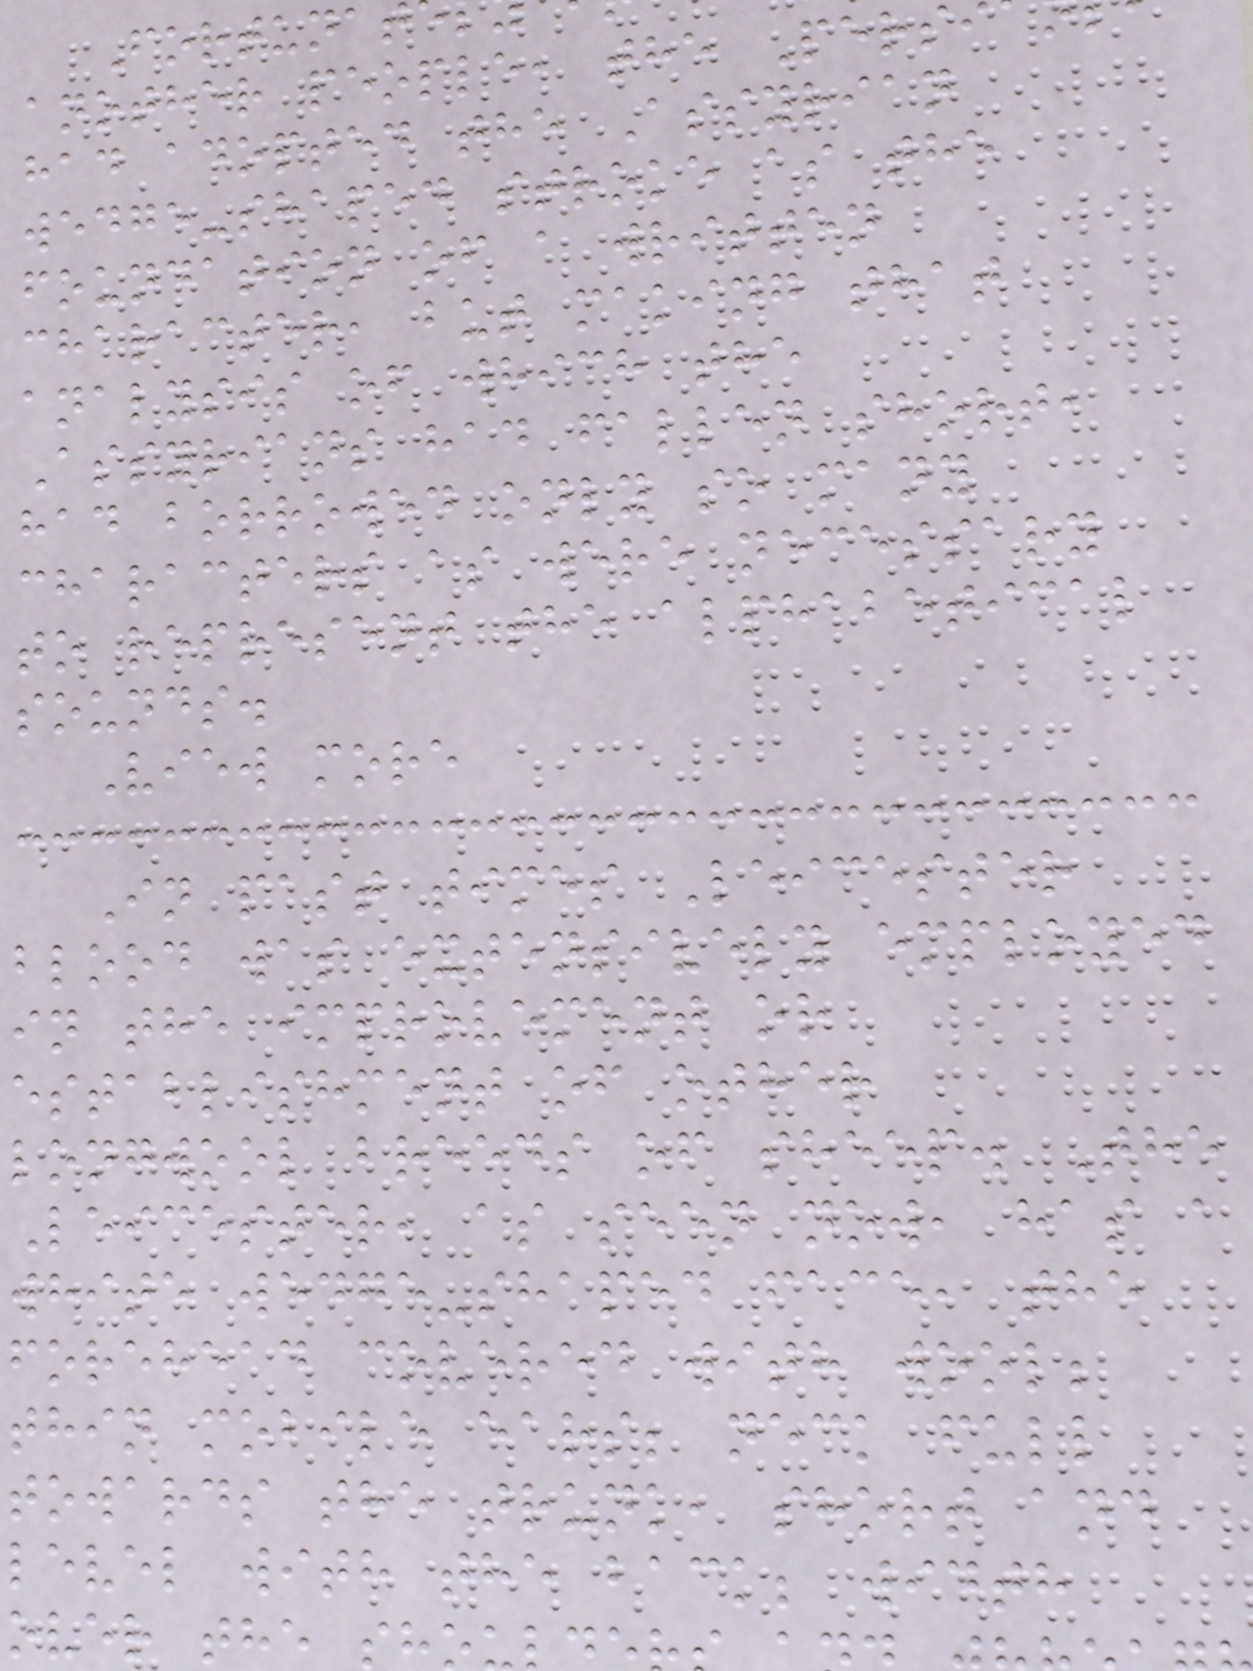Fortunat
another people, the Pers
had adopted the Assyrian
wedge-shaped stroke as the
foundation of a written
character, but making that
analysis of which the
Assyrians had fallen short,
had borrowed only so many
characters as were necessary
to represent the alphabetical
sounds.
View more
In past times Leicester
blood was extensively employed
in the improvement or
establishment of other
longwool breeds of sheep. The
Leicester, as seen now, has a
white wedge-shaped face, the
forehead covered with wool;
thin mobile ears; neck full
towards the trunk, short and
level with the back; width
over the s
